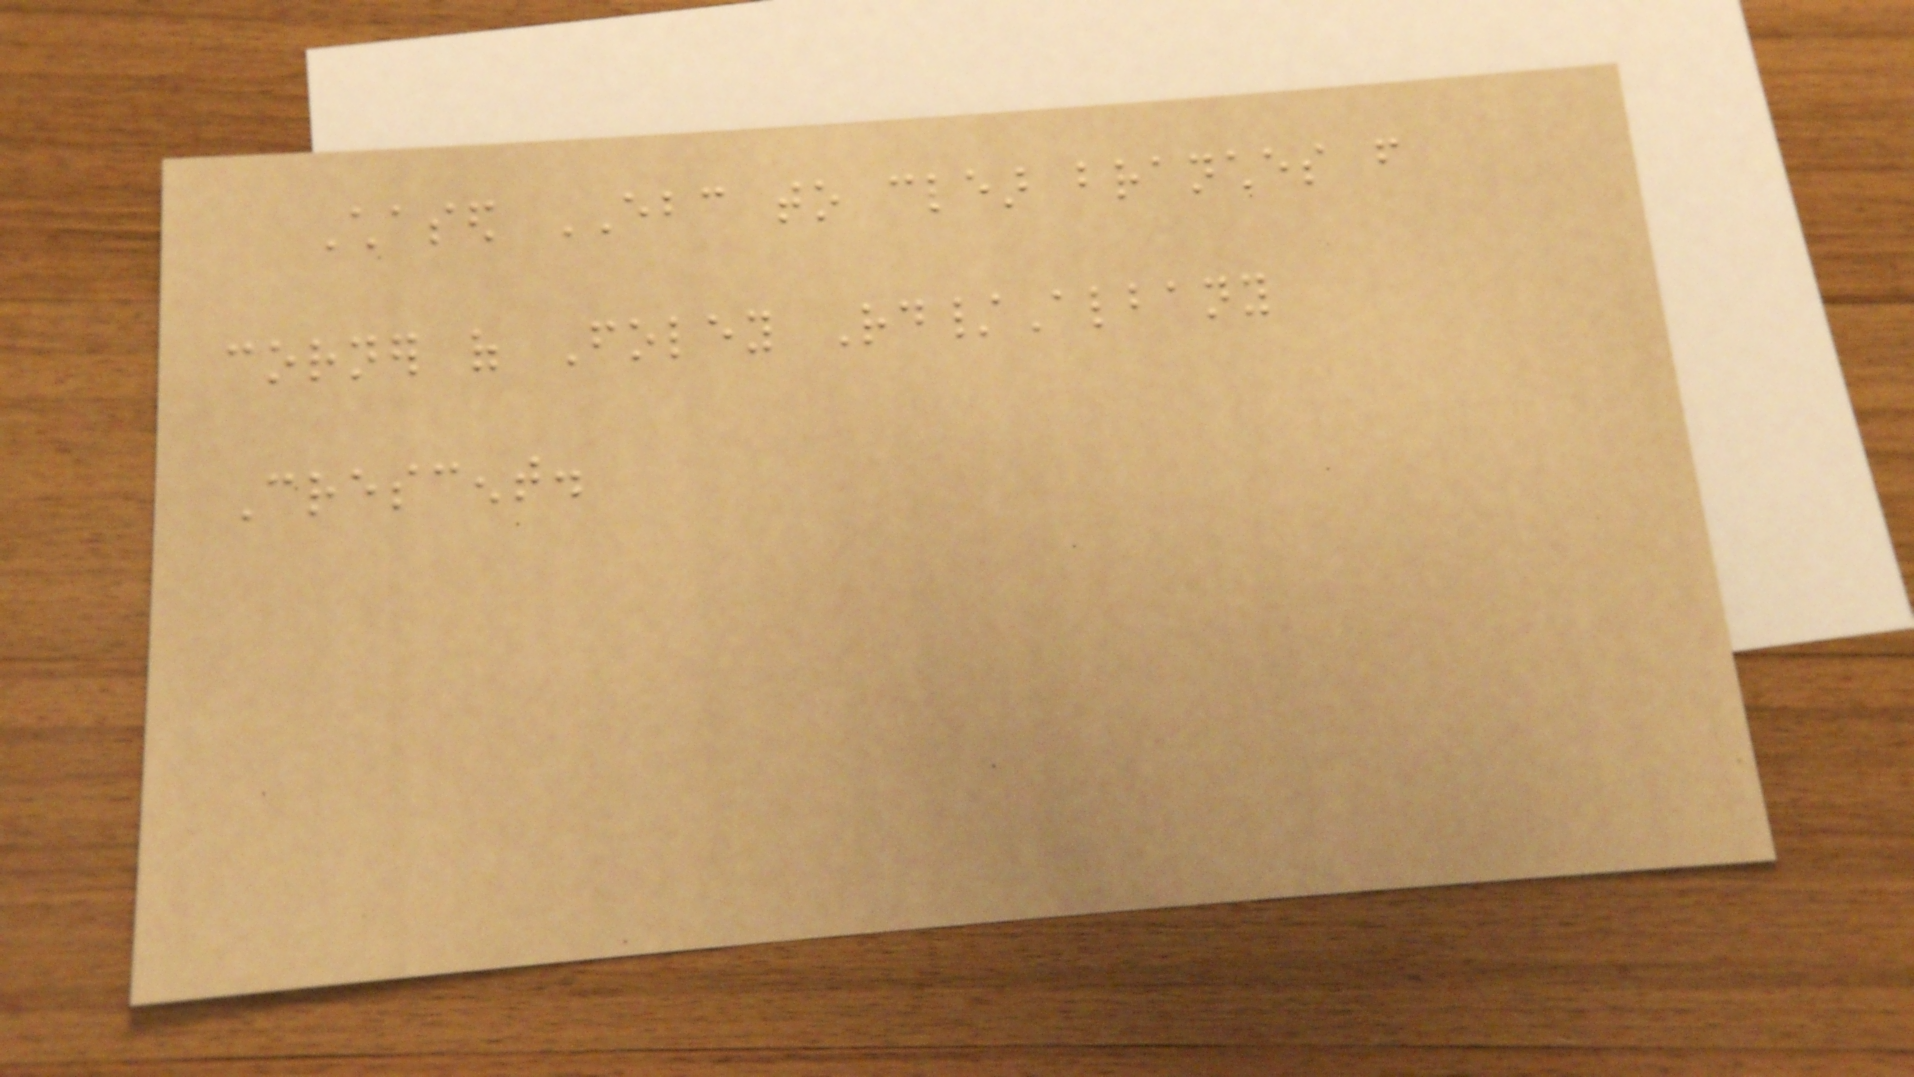Chased EBC to clear branches from
corner of Foley Rd/Albany
Crescent.
